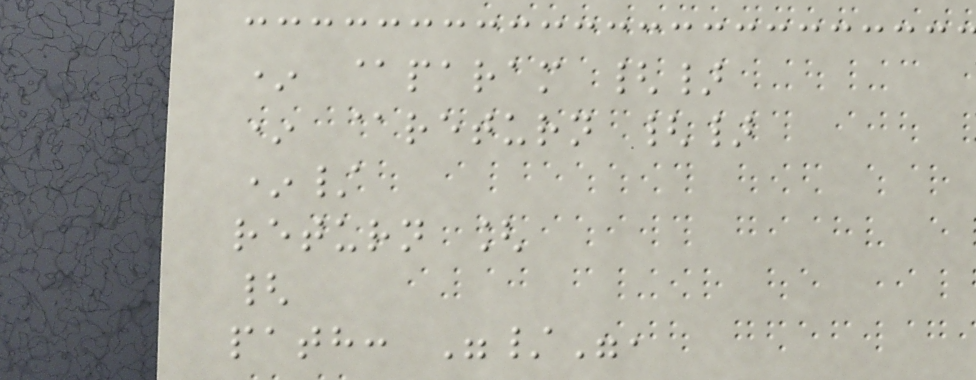* @param {}
* @return {}
*/
return [
{
path: "/",
